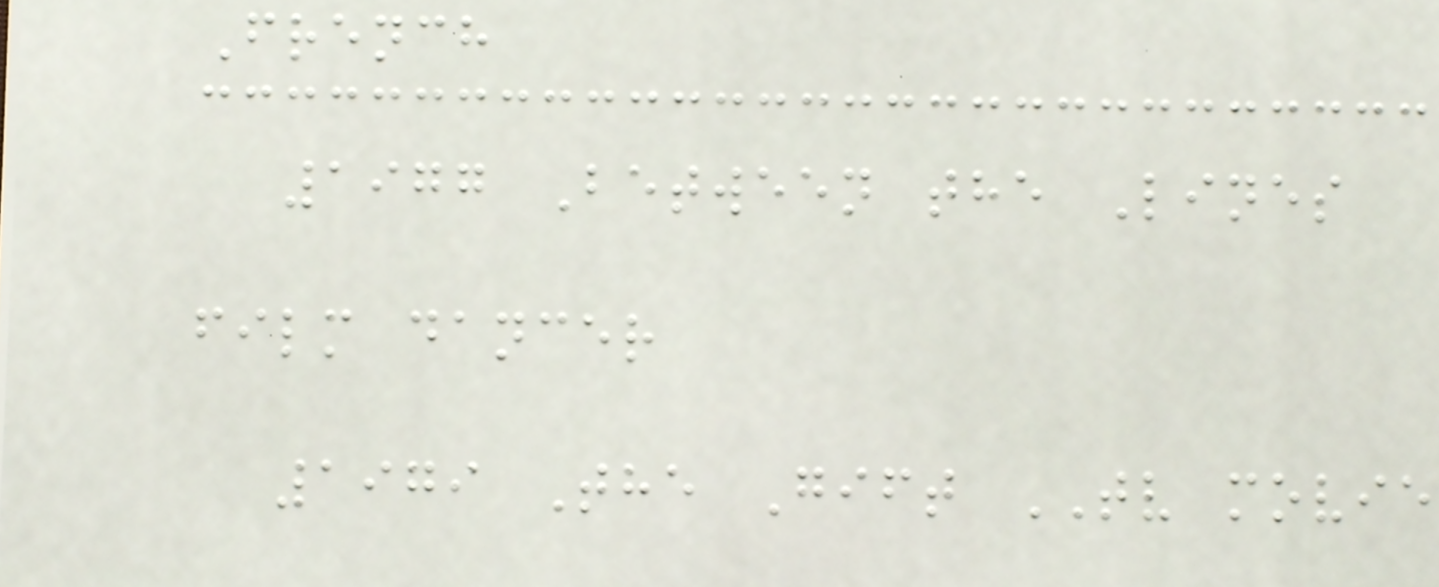French
1977 Between the Lines
film dancer
1979 The Gift TV movie
